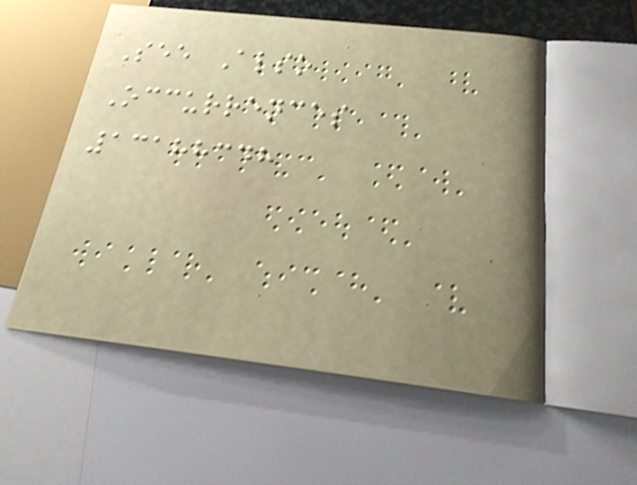See Also
Occurrences
13188348
